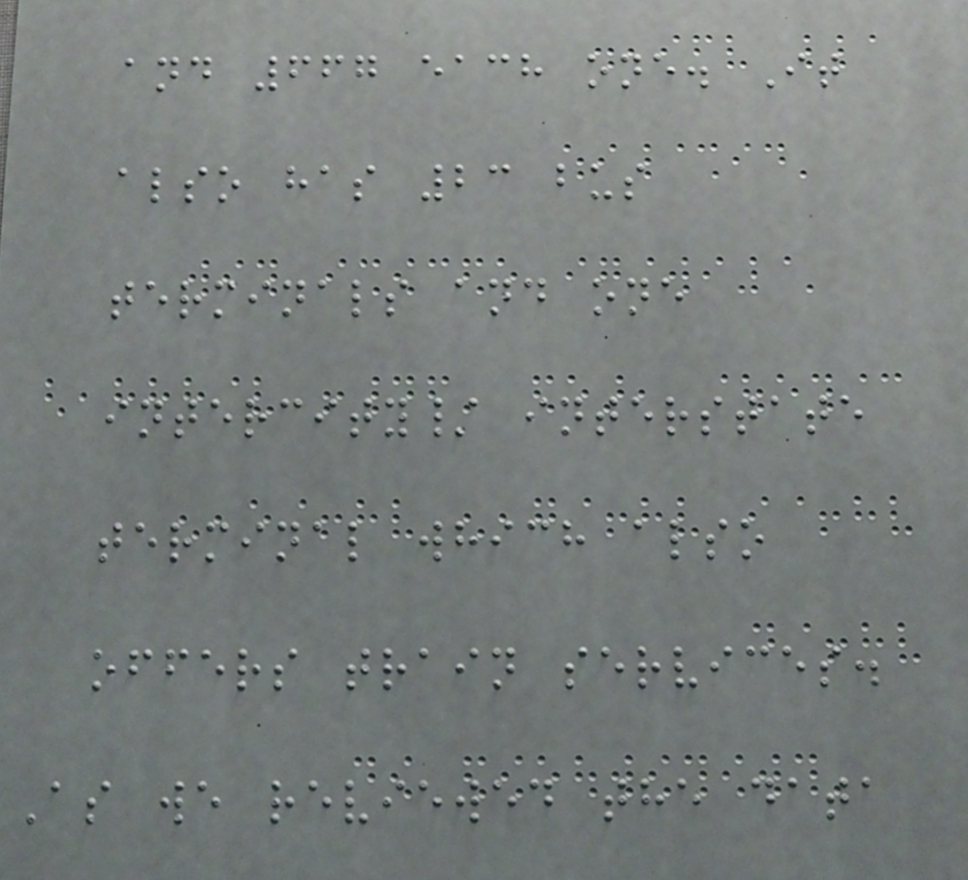and 667 each one. It
also has 23 bus
terminals and one
intercity/ interstate
terminal which also
offers train services.
As we reviewed the data
